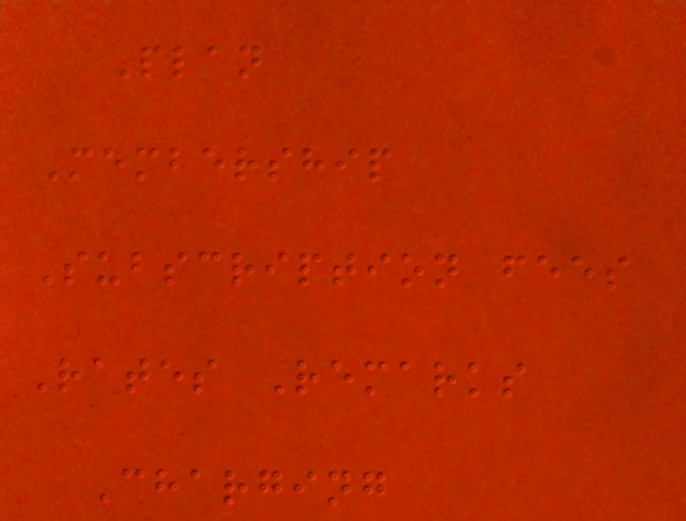Plan
Membership
Subscription fees
Rates Remarks
Charging
